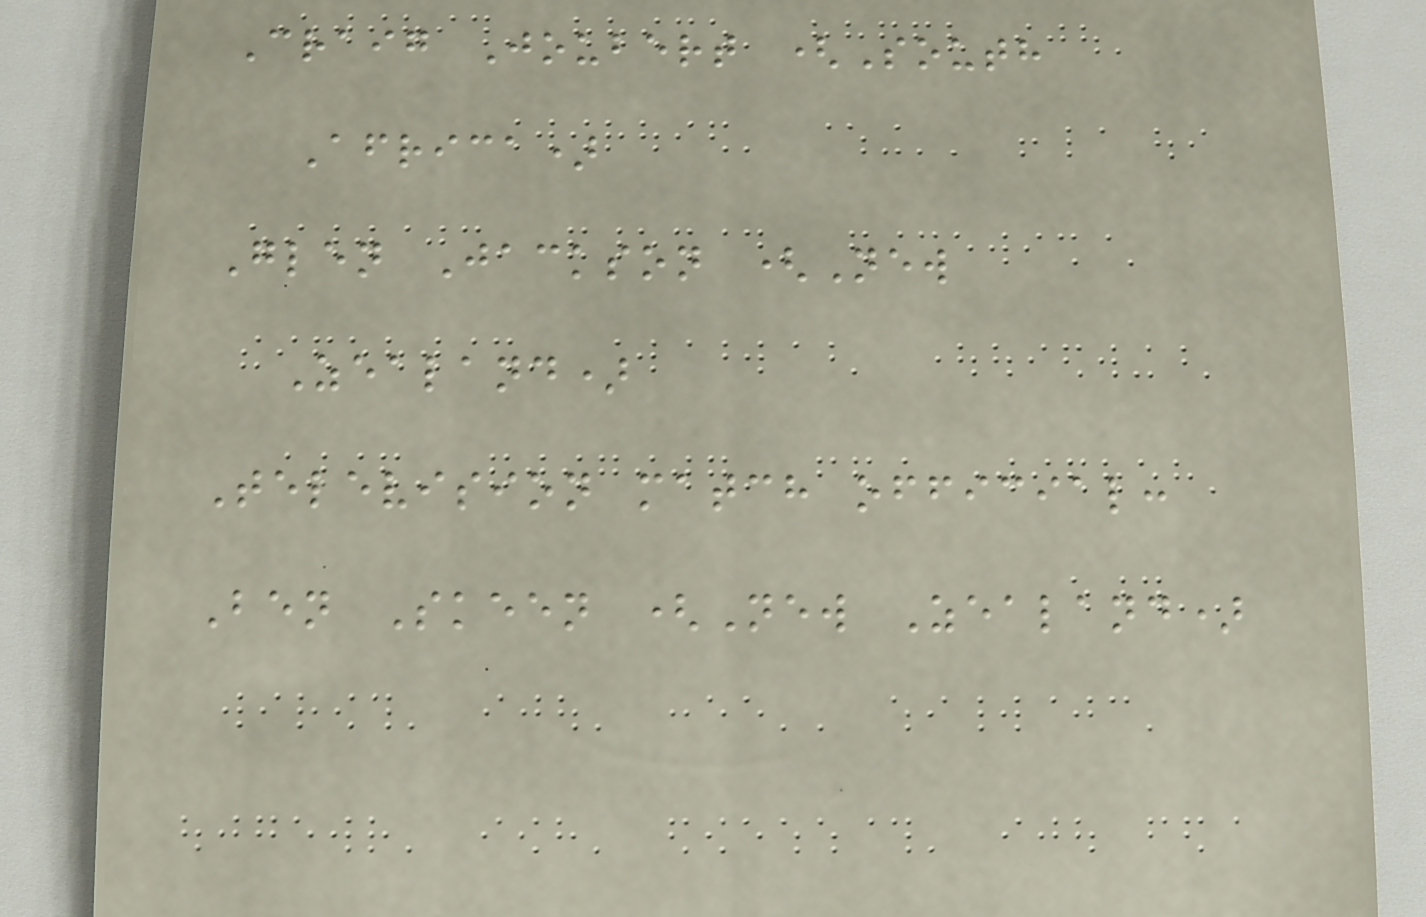Craig Joubert (South
Africa)
Glen Jackson (New
Zealand)
Television match official:
Ben Skeen (New Zealand)
